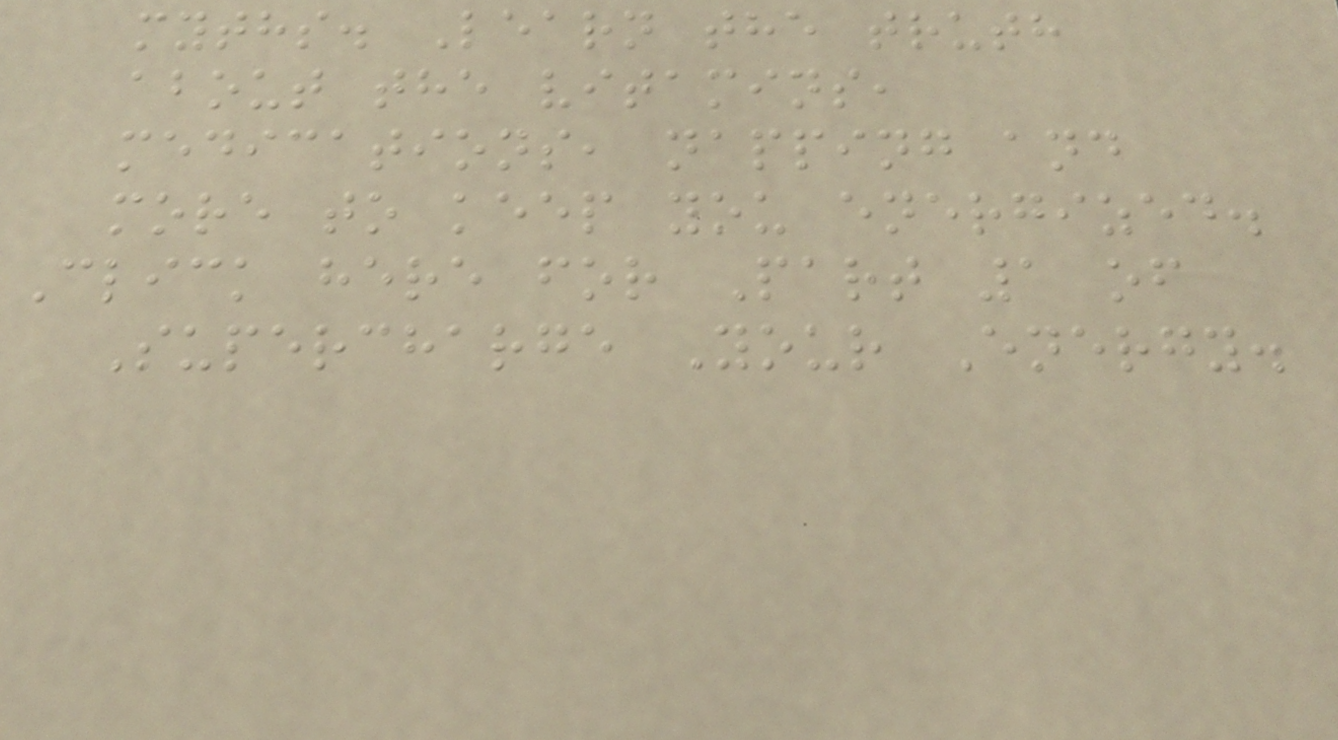myths. Learn the truth
about the vitamins,
medications, napping and
more to keep you energized.
Click here for Part 1 of
Supercharge Your Energy.
